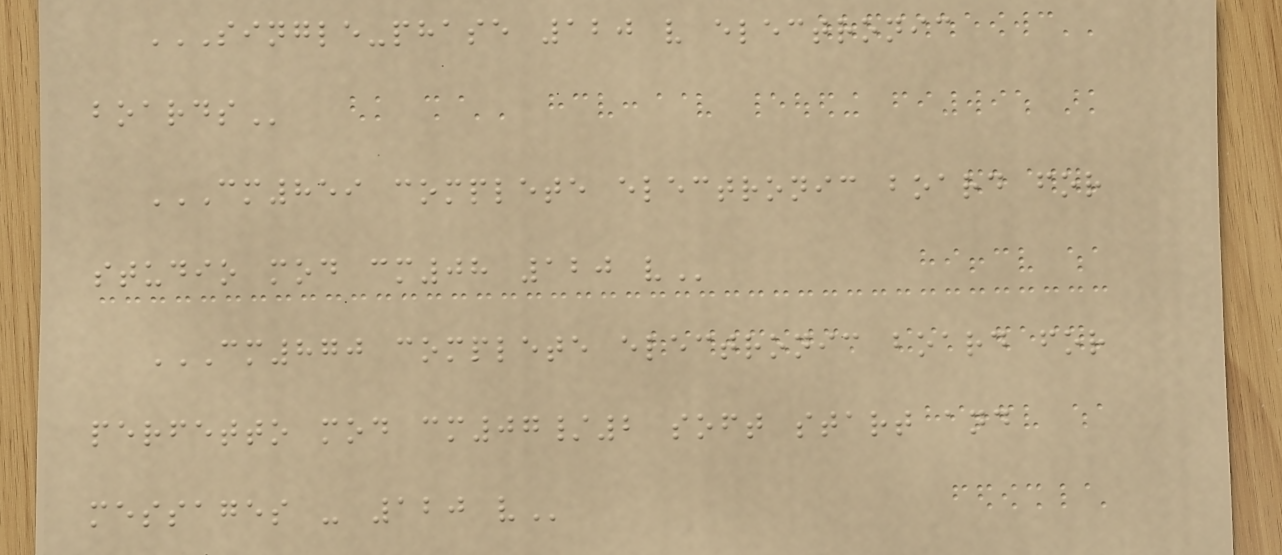SINGLE-PHASE 120 V ELECTRONIC
BOARDS
CM859 COMPLETE ELECTRONIC BOARD FOR
STUDIO MOD CM08 120 V
CM870 COMPLETE ELECTRONIC BOARD FOR
PERFETTO MOD CM07/2 SOFT START AND
MESSAGES - 120 V
